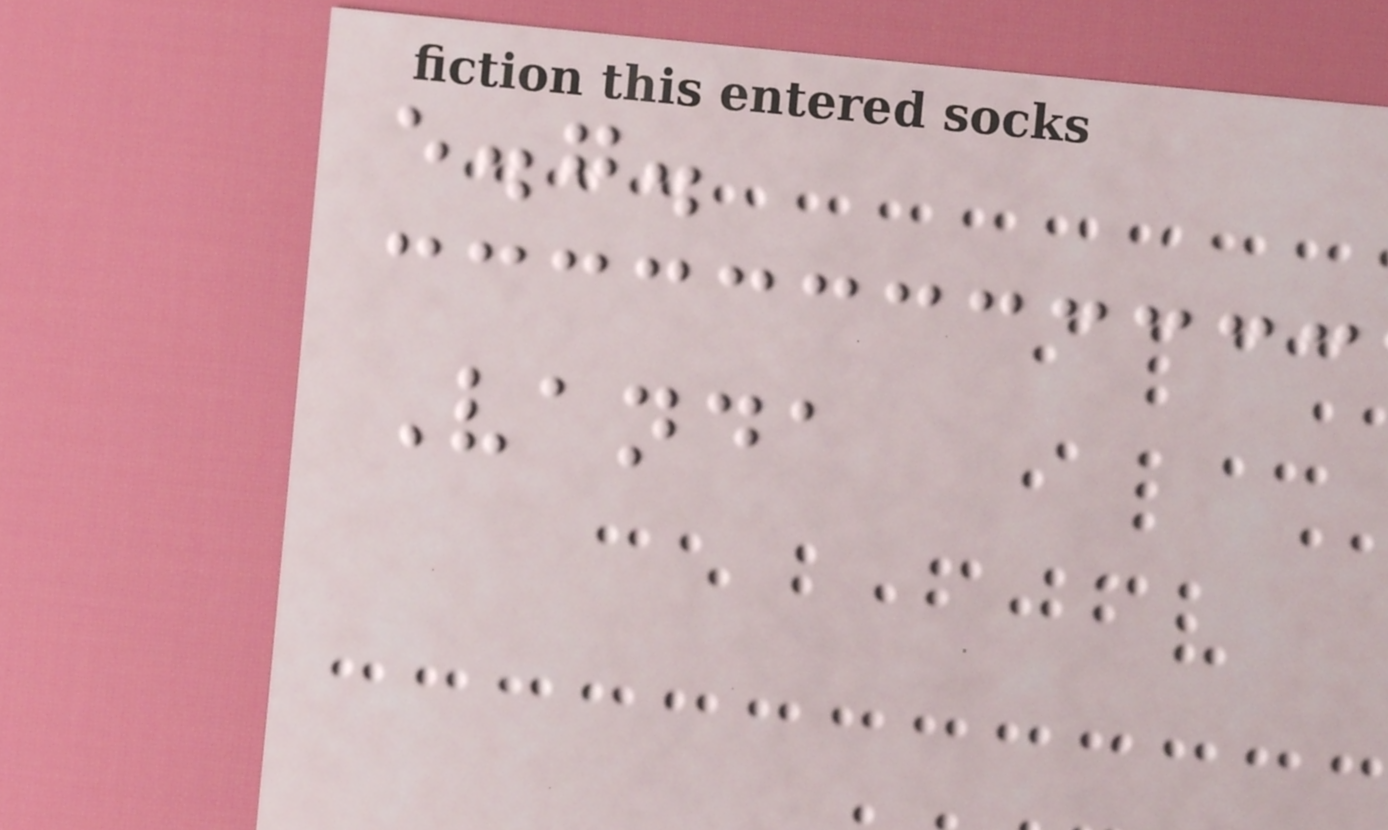e.g.
Vanda
